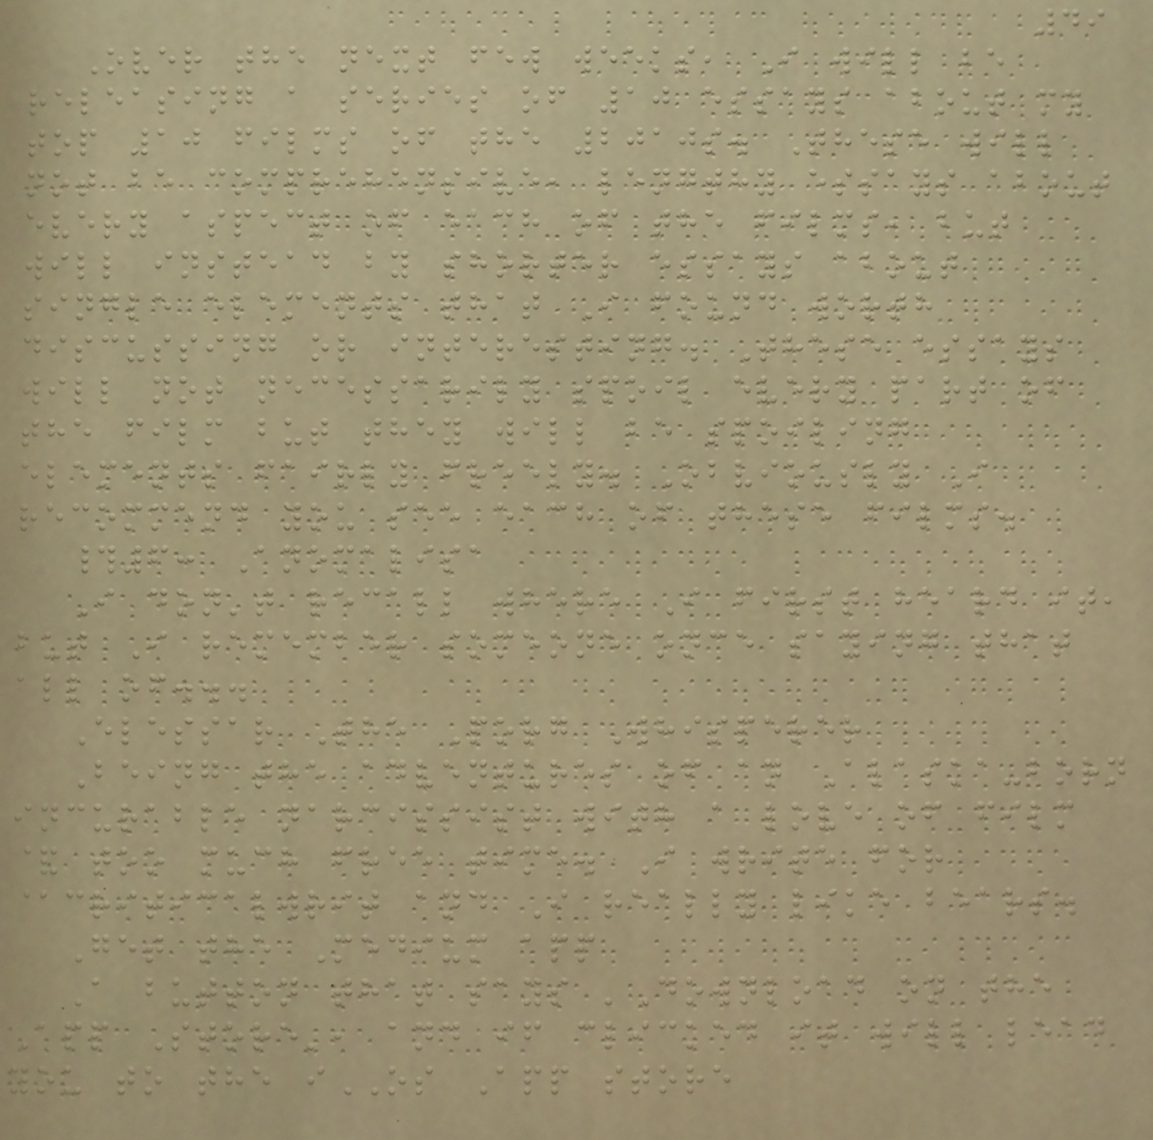49
Over the next few weeks, I will be
releasing a series of 10 essays about my
top 10 films of the 2010s. These will
not be comprehensive, lengthy essays about
every aspect of each of the films, but
will instead by shorter essays about
single elements that I found worth
discussing or interesting. These essays
will not necessarily spoil every part of
the film but they will be spoiling
elements fairly freely. Obviously I
recommend you see each of these films.
#6: Anomalisa
I don't recall where I first heard it,
but I remember someone once saying that
all of...
Elessar The Porg Whisperer
Being the adventures of an Alaska-born
incurable narcissist with a love of film
& too much free time. I write for
@criticalwrit and I really like bears.
Get the Medium app
A button that says 'Download on the
App Store', and if clicked it will lead
you to the iOS App store
